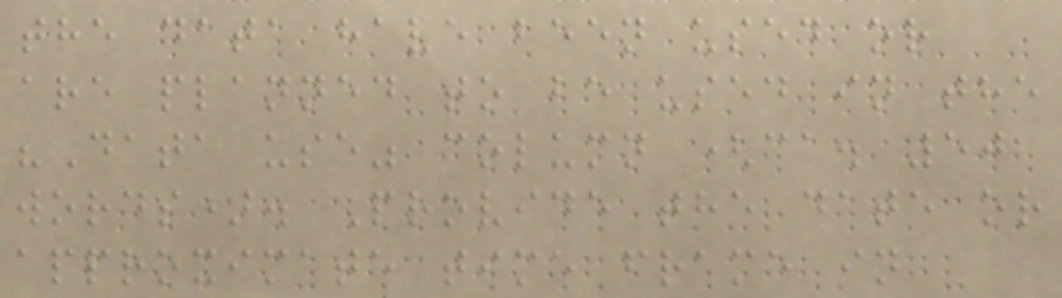the data have been used or
are planned to be used in the
"Data use" column (ca. 50
words). Provide the date or
approximate time frame in
